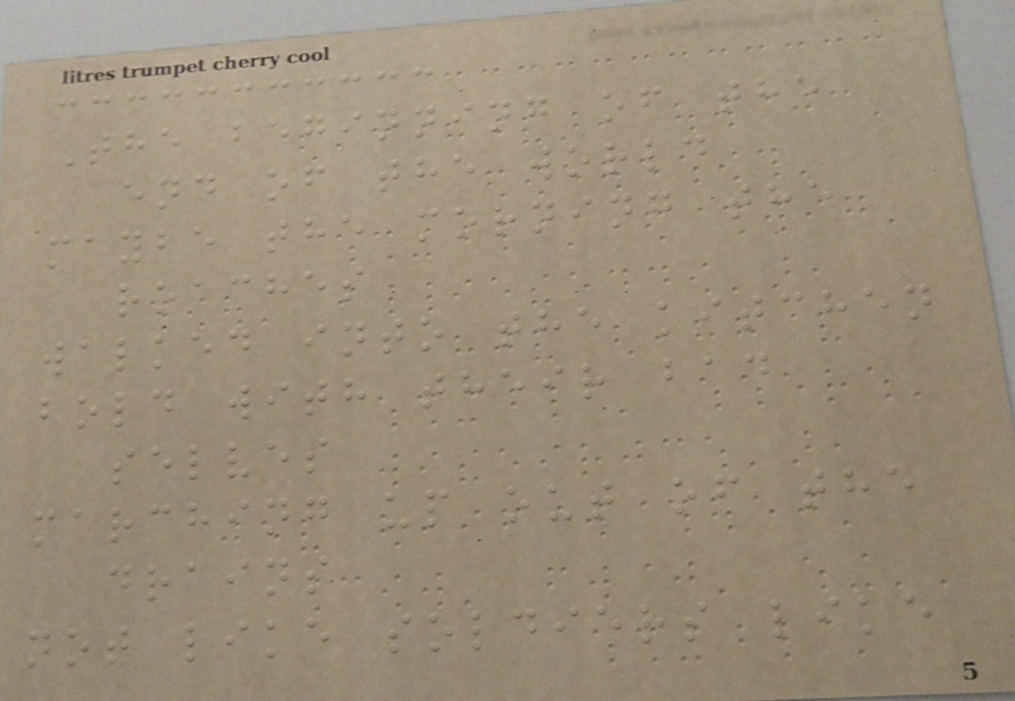The beginning of the
end of the world
maybe the morning the
roaches
walked into the kitchen
bold with their bad
selves
marching up out of the
drains
not like soldiers like
